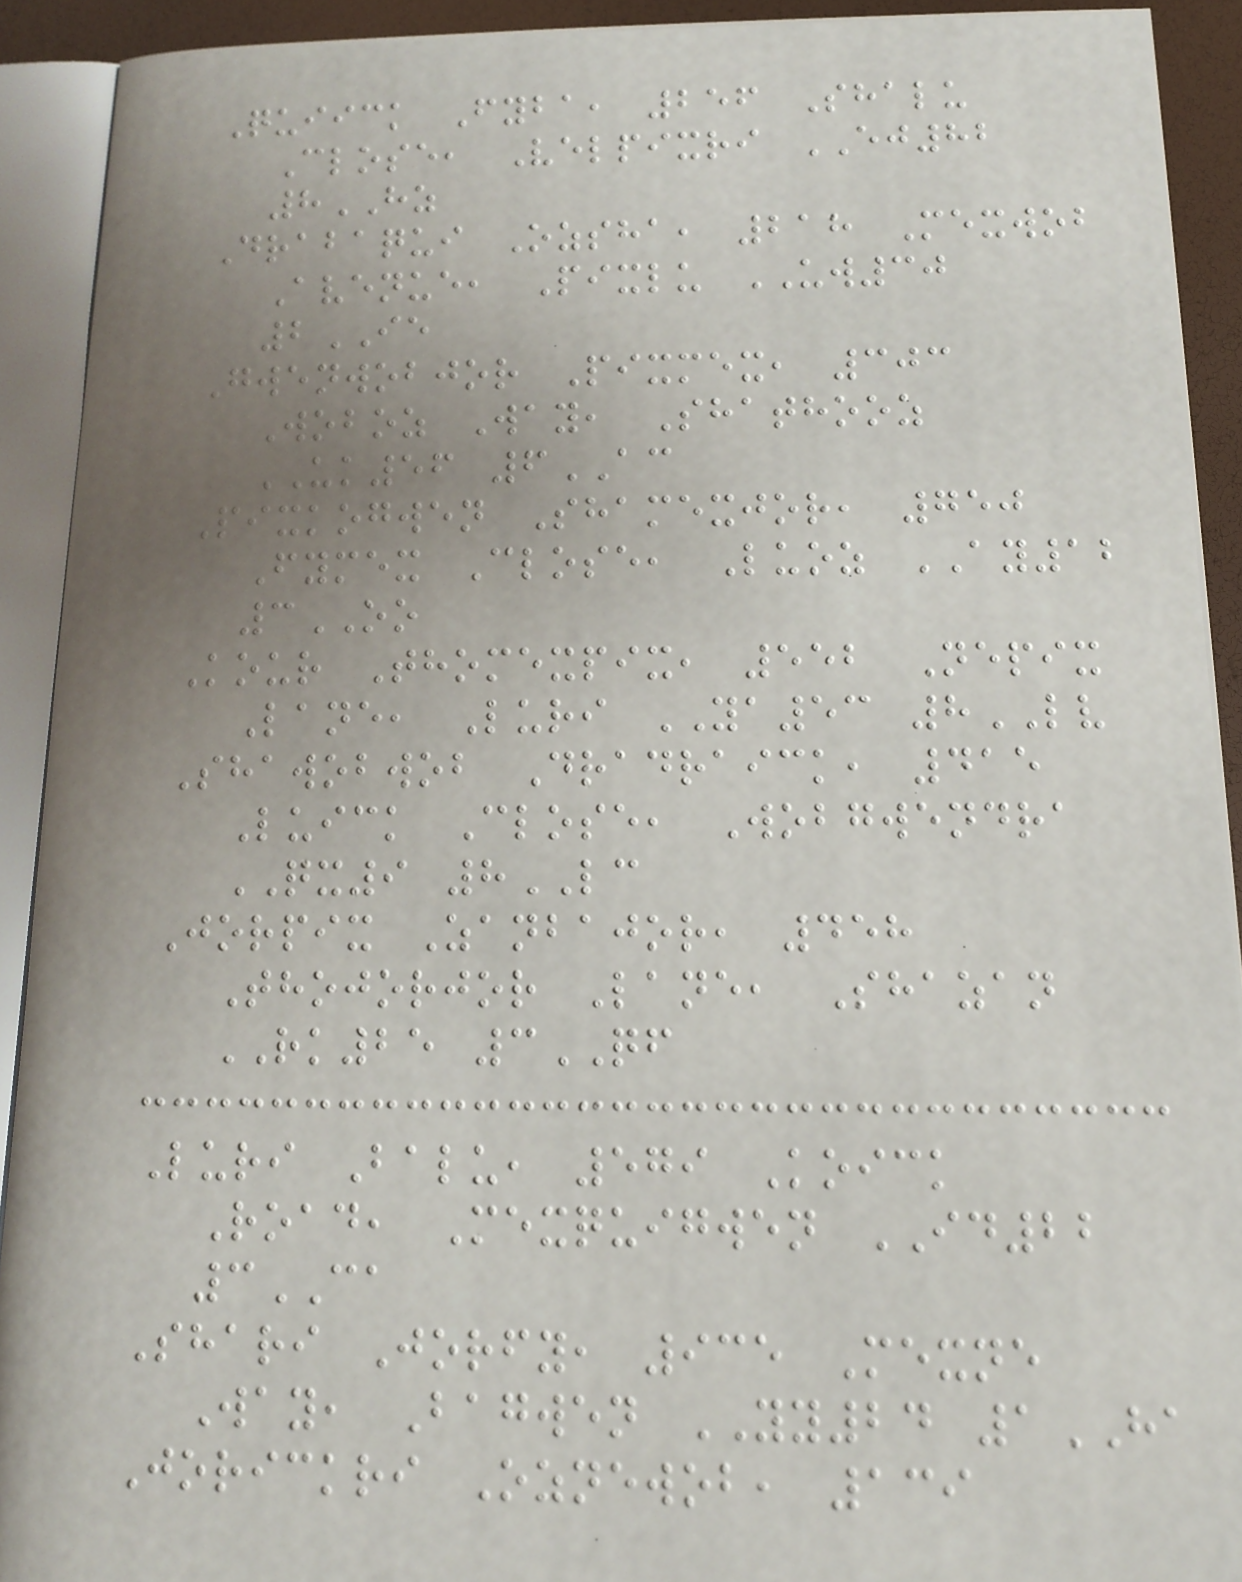Quiick Fyba, 256 Shalu
Close, Velpixri EJ82
8HZ
Drabaqui Ozsha, 218 Mexwob
Avenue, Pixlu UW30
2IE
Gwenwobjor Pixmex, 303
Woboz Way, Shathooz
UK56 6AC
Pixkogwen Shamexjor, 750
Fymex Close, Luoz AY12
3OO
Kour Thomexpix, 552 Nepix
Lane, Luri YA53 8LV
Shawobwob Dradraick, 415
Luick Close, Wobgwendra
QX9 8LC
Jorpix Zanbajor, 458
Thojorjor Lane, Shazan
RK25 3QF
Luri Balu, 579 Koick
Road, Mexquigwen ID22
3CA
Shari Jorfy, 935 Mexne
Way, Bagwen YY24 1HA
Jorickri Oznewob, 139
